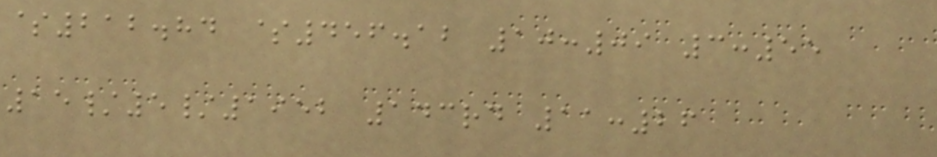$212.84 $456.12 10:09 3:55
15/5/1952 143rd 11:26
